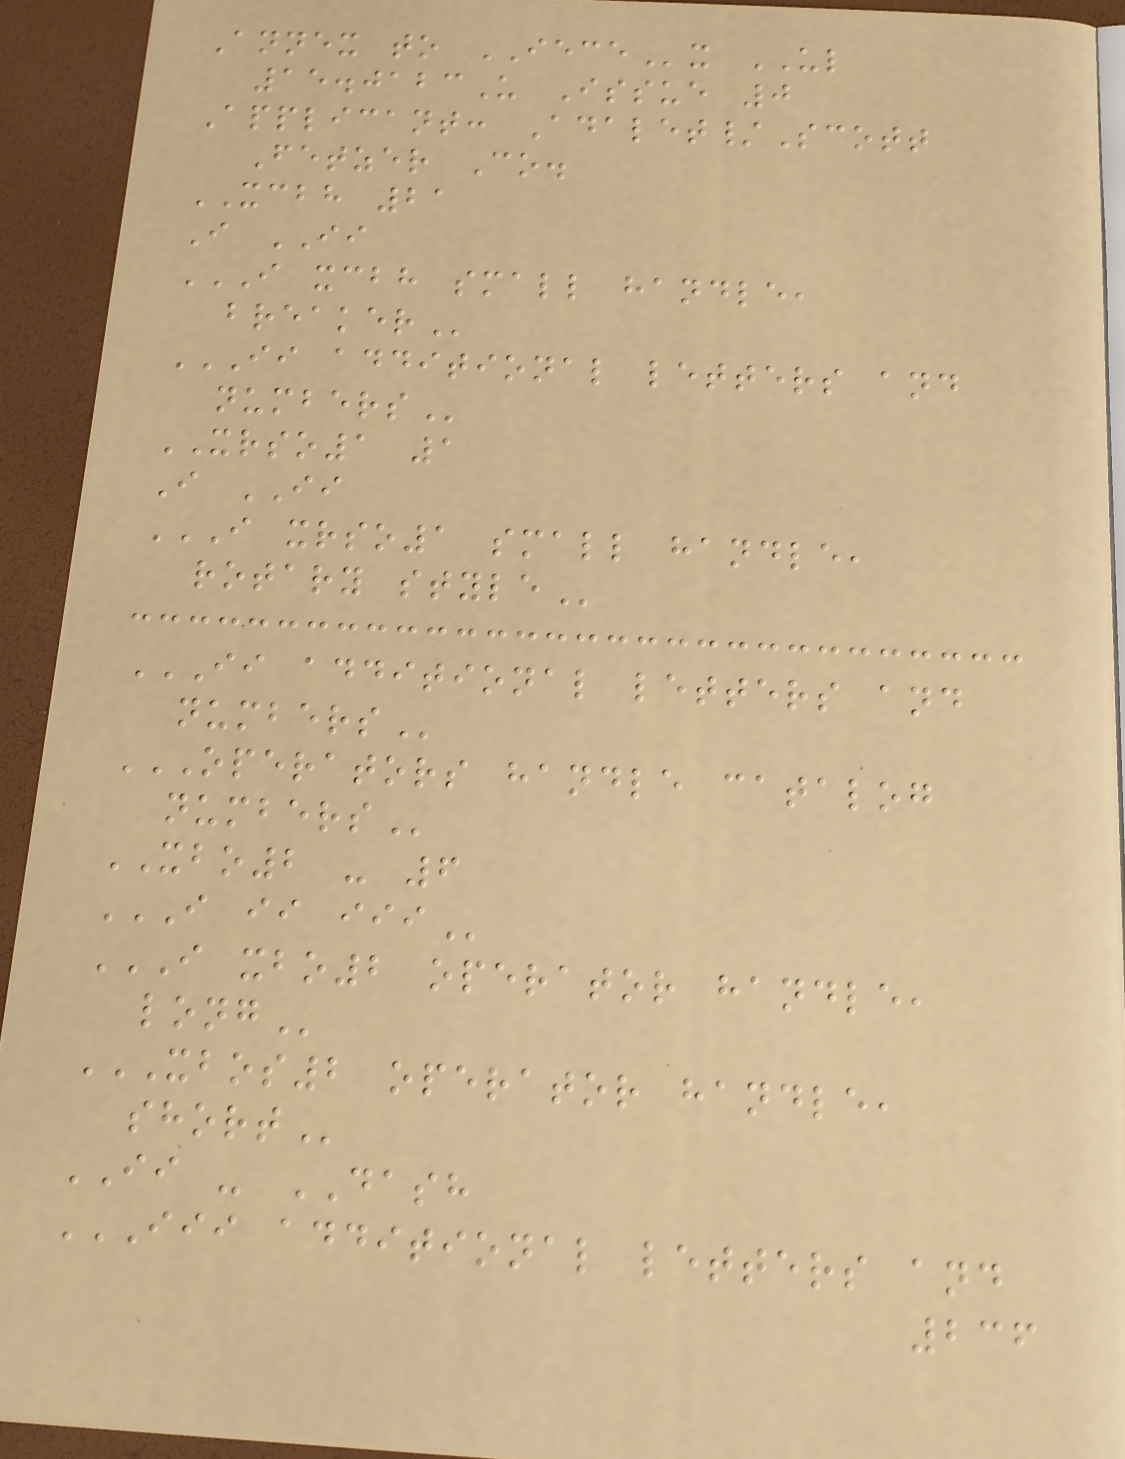Annex to IECEx UL
15.0123U Issue 0
Applicant: Adalet/Scott
Fetzer Co.
XCBH 21
I II
I XCBH SMALL HANDLE,
BREAKER
II ADDITIONAL LETTERS AND
NUMBERS
XRSO1 1
I II
I XRSO1 SMALL HANDLE,
ROTARY STYLE
II ADDITIONAL LETTERS AND
NUMBERS
OPERATORS HANDLE CATALOG
NUMBERS
XBO2 - 6
I II III
I XBO2 OPERATOR HANDLE,
LONG
XBOS2 OPERATOR HANDLE,
SHORT
II - DASH
III ADDITIONAL LETTERS AND
236
